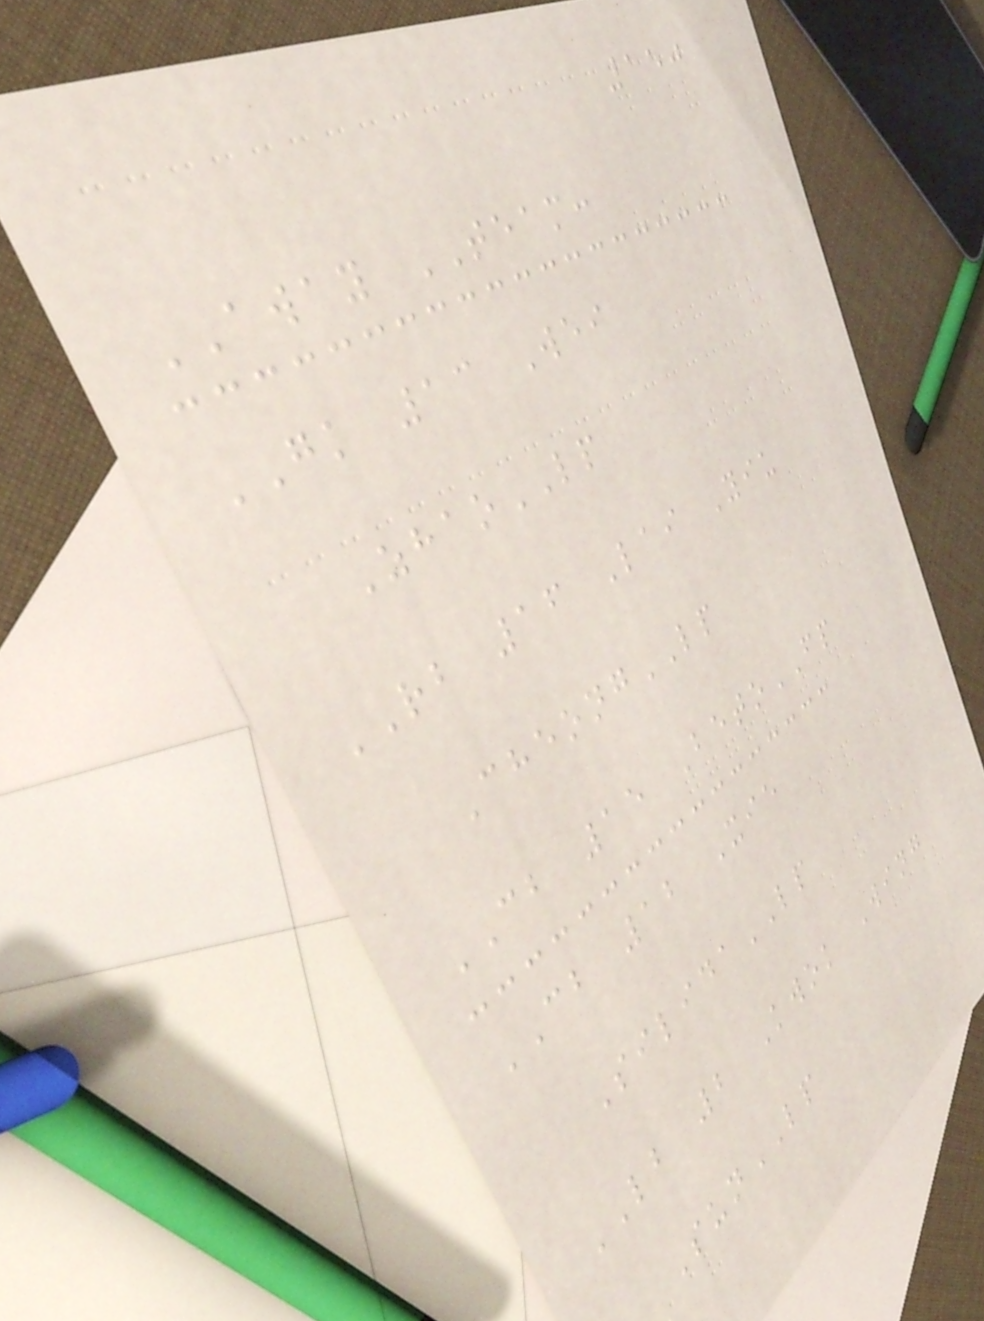150
AWAY TEAM:
GK 13 Wei
ZhaoLP
RB 16 Lai Yiu
CheongLP
CB 15 BetoFP
CB 12 Xie
SilidaLP
LB 2 Kwok Wing
SunLP
